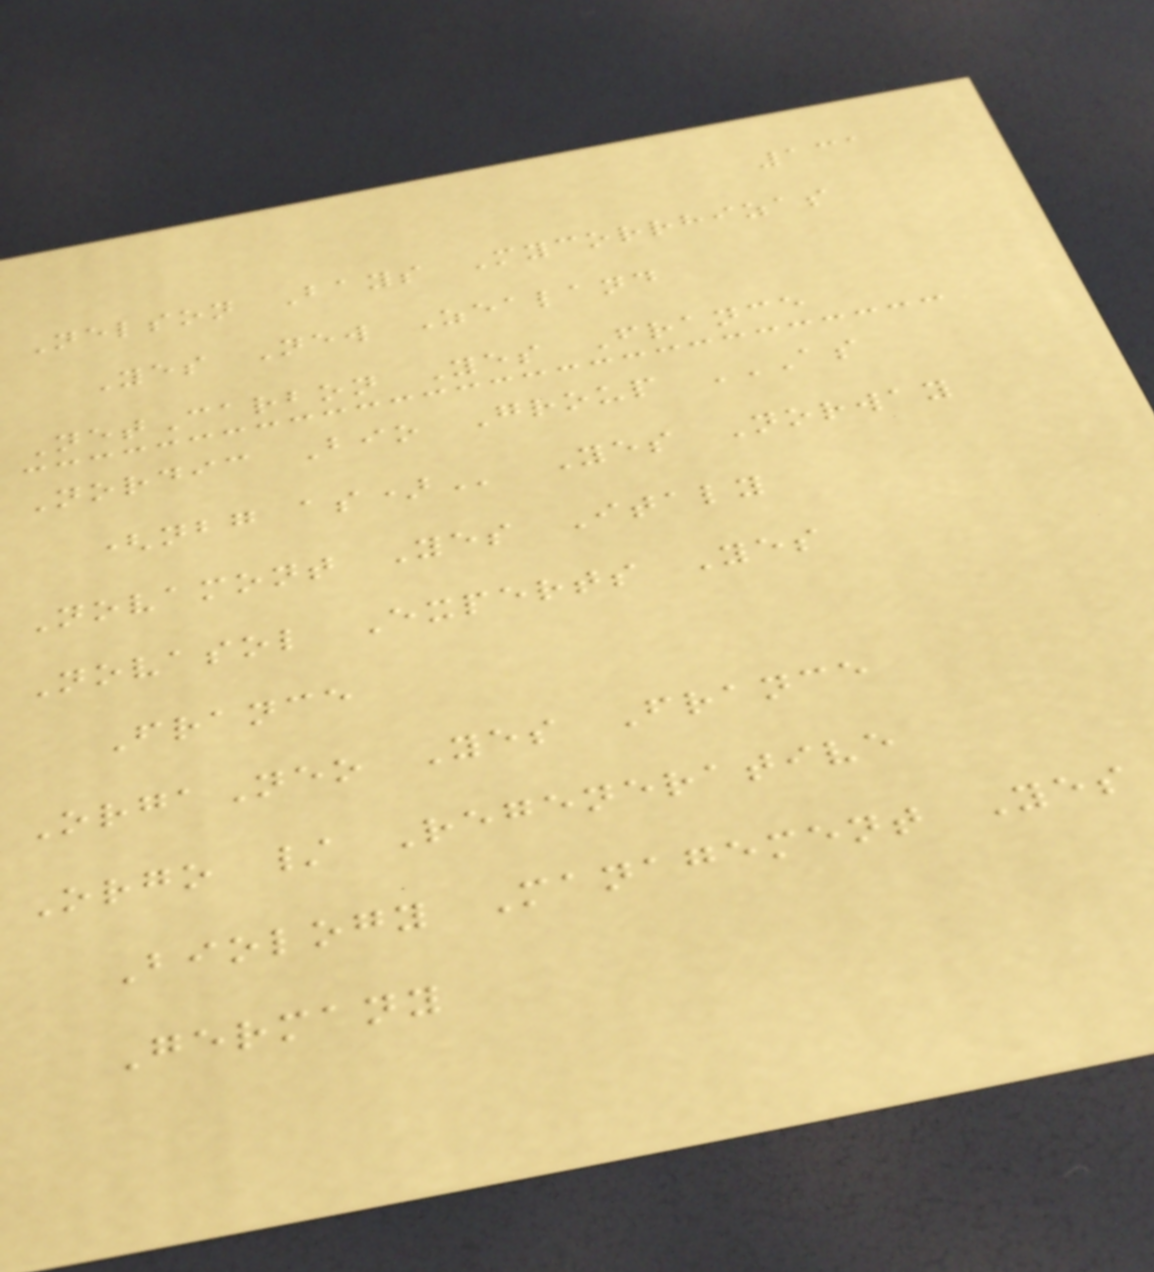131
Nelson Bays Mycorrhizas
Yes New Zealand
NetCarbon Yes France
Nordic Bio Group AS
(NBG AS) Yes Norway
Novamont Yes Italy
Novasol Experts Yes
France
OrgaNeo Yes France
Orgo / Regenerative
Biology Management Yes
Germany
